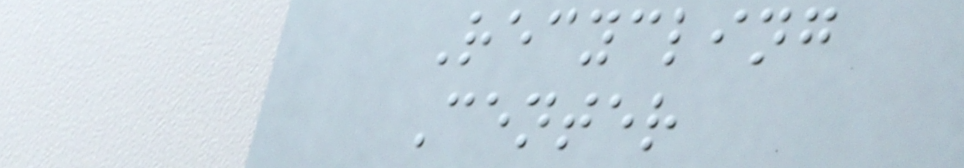Recycling
Center
